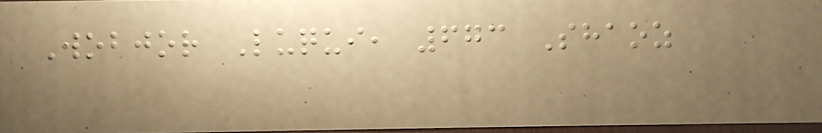Wobjor Luqui, 673 Shaoz
